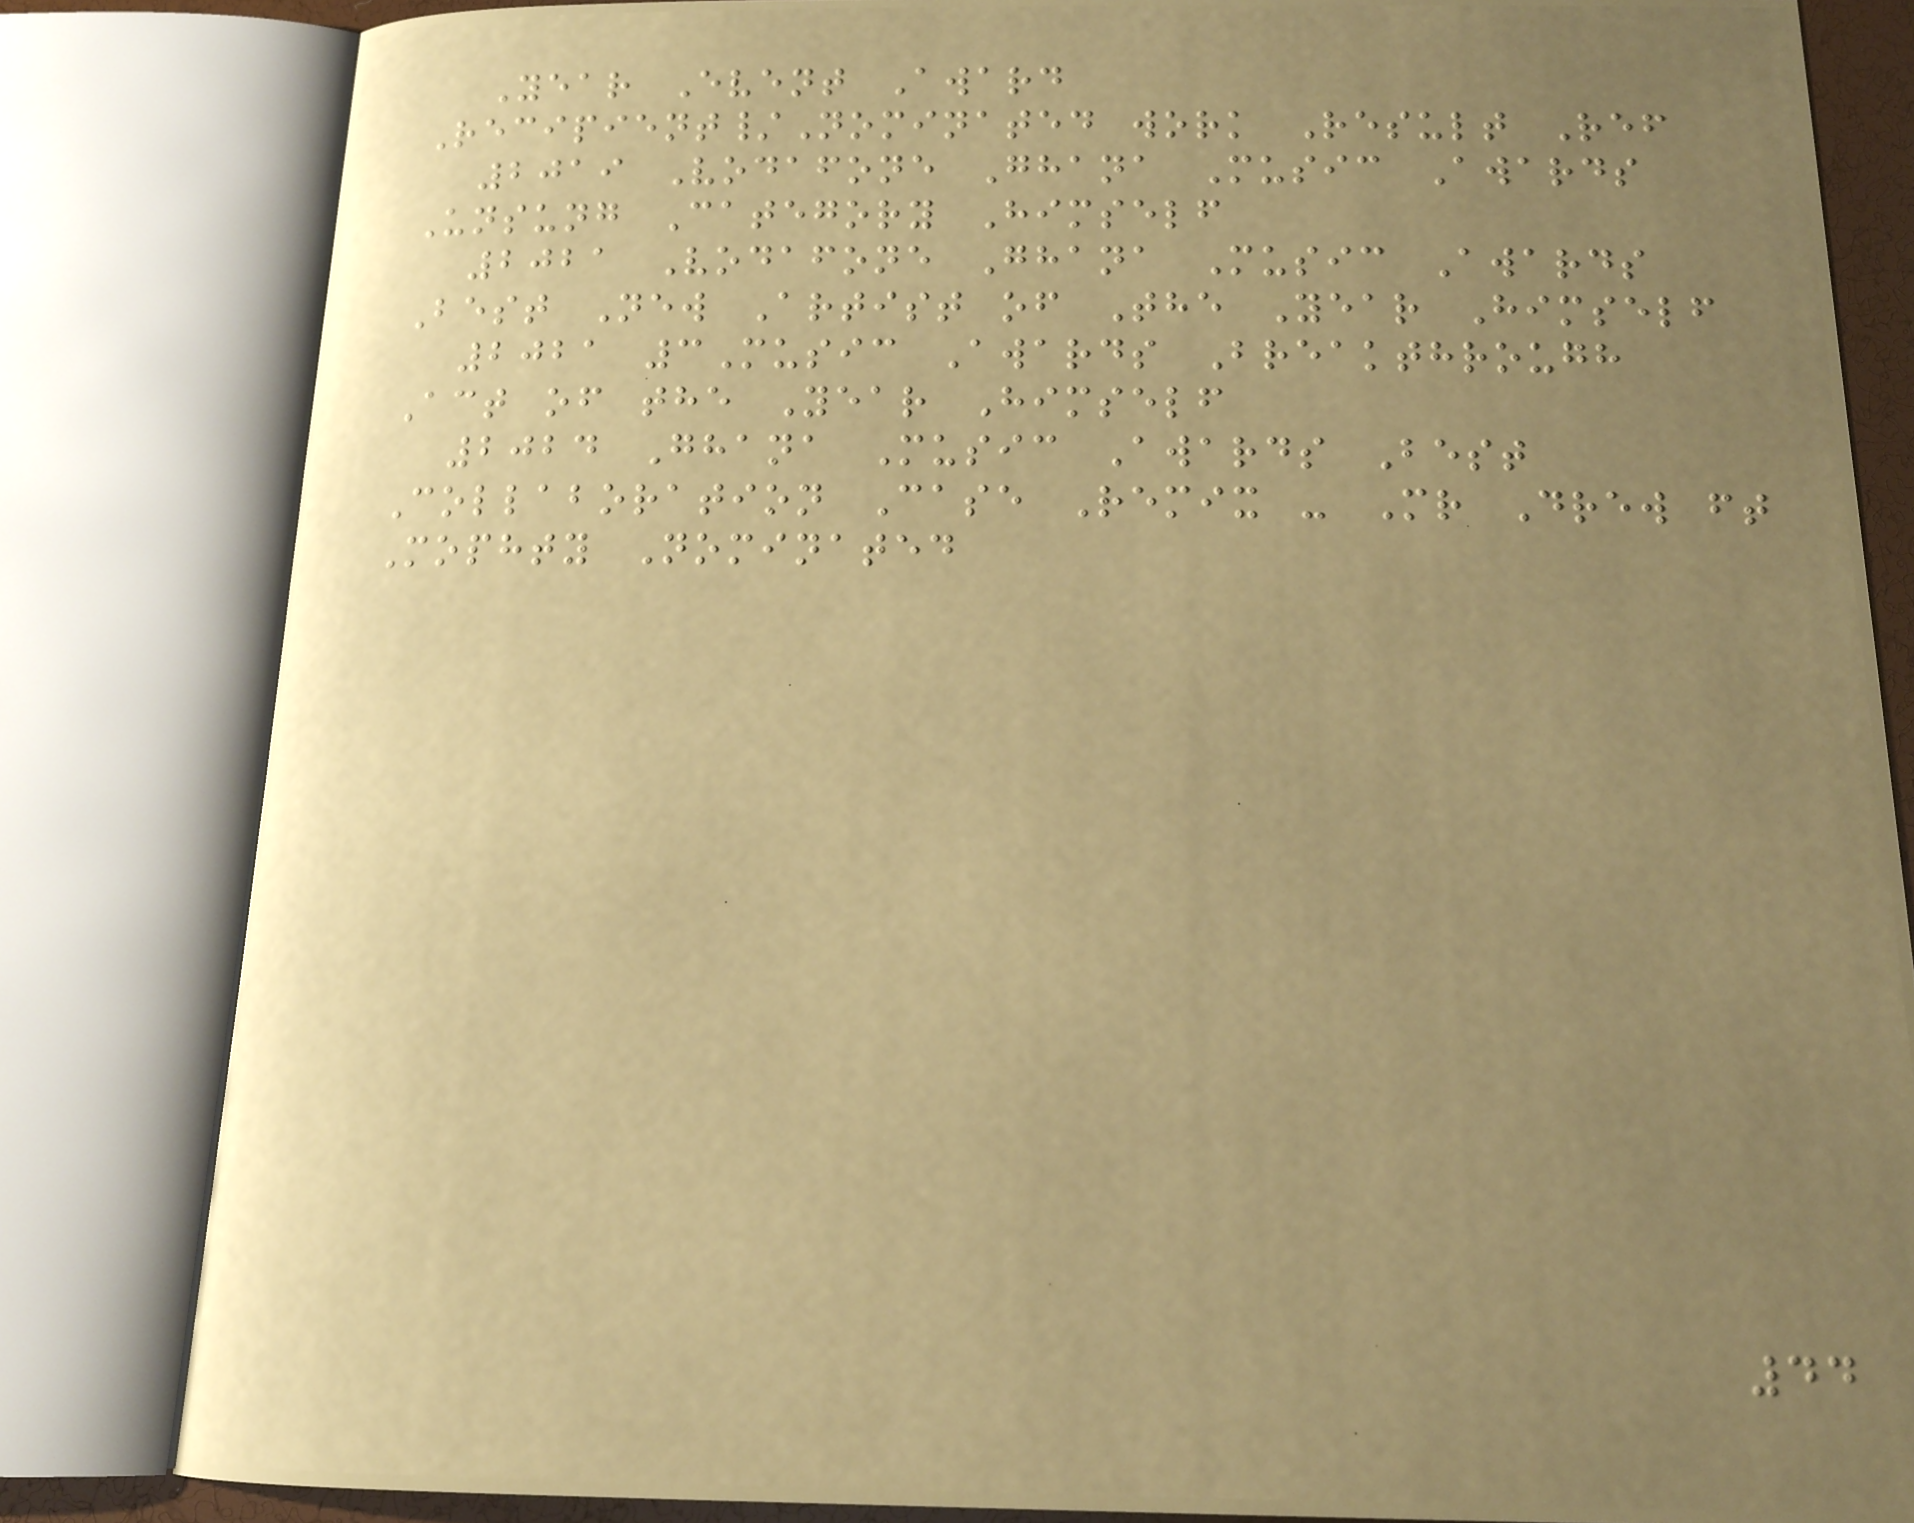Year Event Award
Recipient/Nominated work Result Ref
2019 Vodafone Ghana Music Awards
Unsung Category Himself
2021 Vodafone Ghana Music Awards
Best New Artist of The Year Himself
2021 3Music Awards Breakthrough
Act of the Year Himself
2024 Ghana Music Awards Best
Collaboration Case Remix - Mr Drew ft
Mophty Nominated
44
